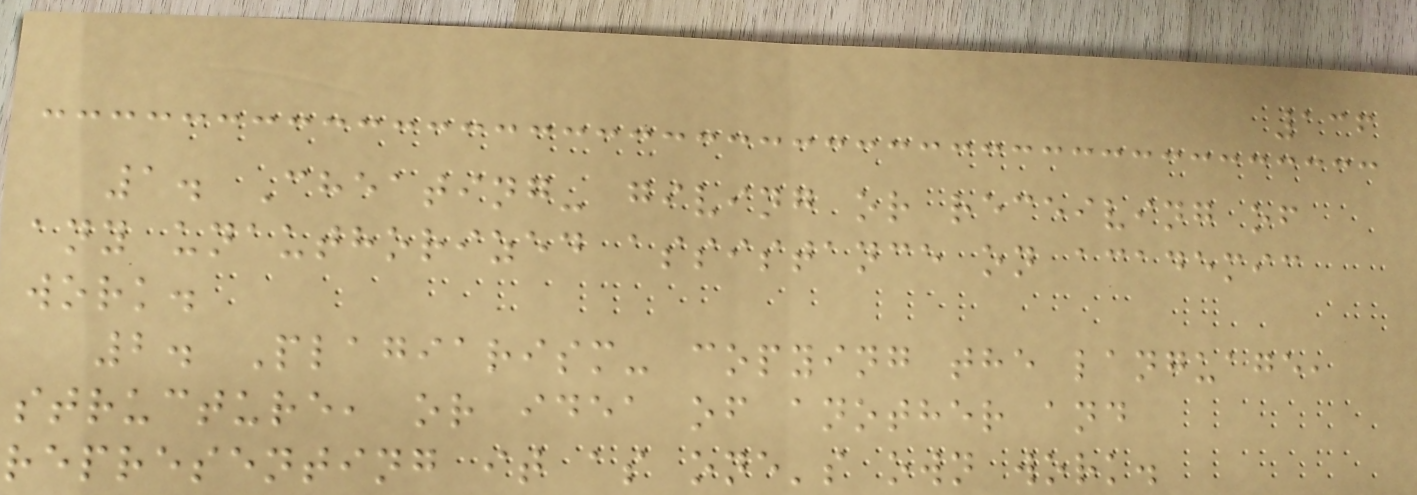136
1. Cheating- giving or receiving of
any unauthorized assistance on academic
work.
2. Plagiarism- copying the language,
structure, or idea of another and
representing it as one's own work.
